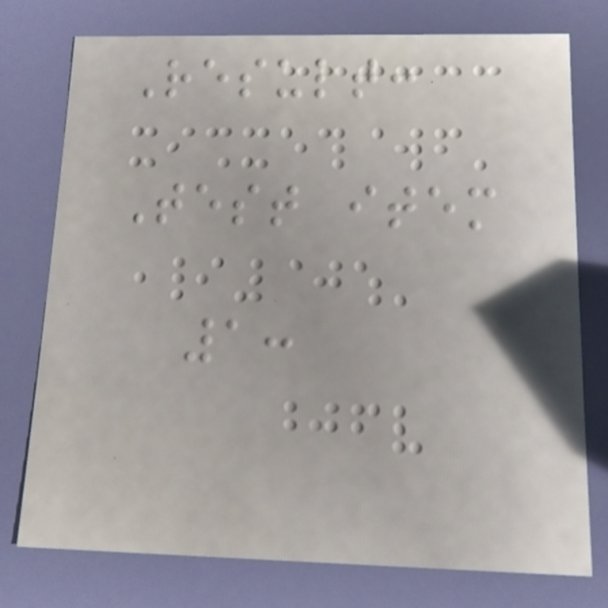Result:
Test item
1:
